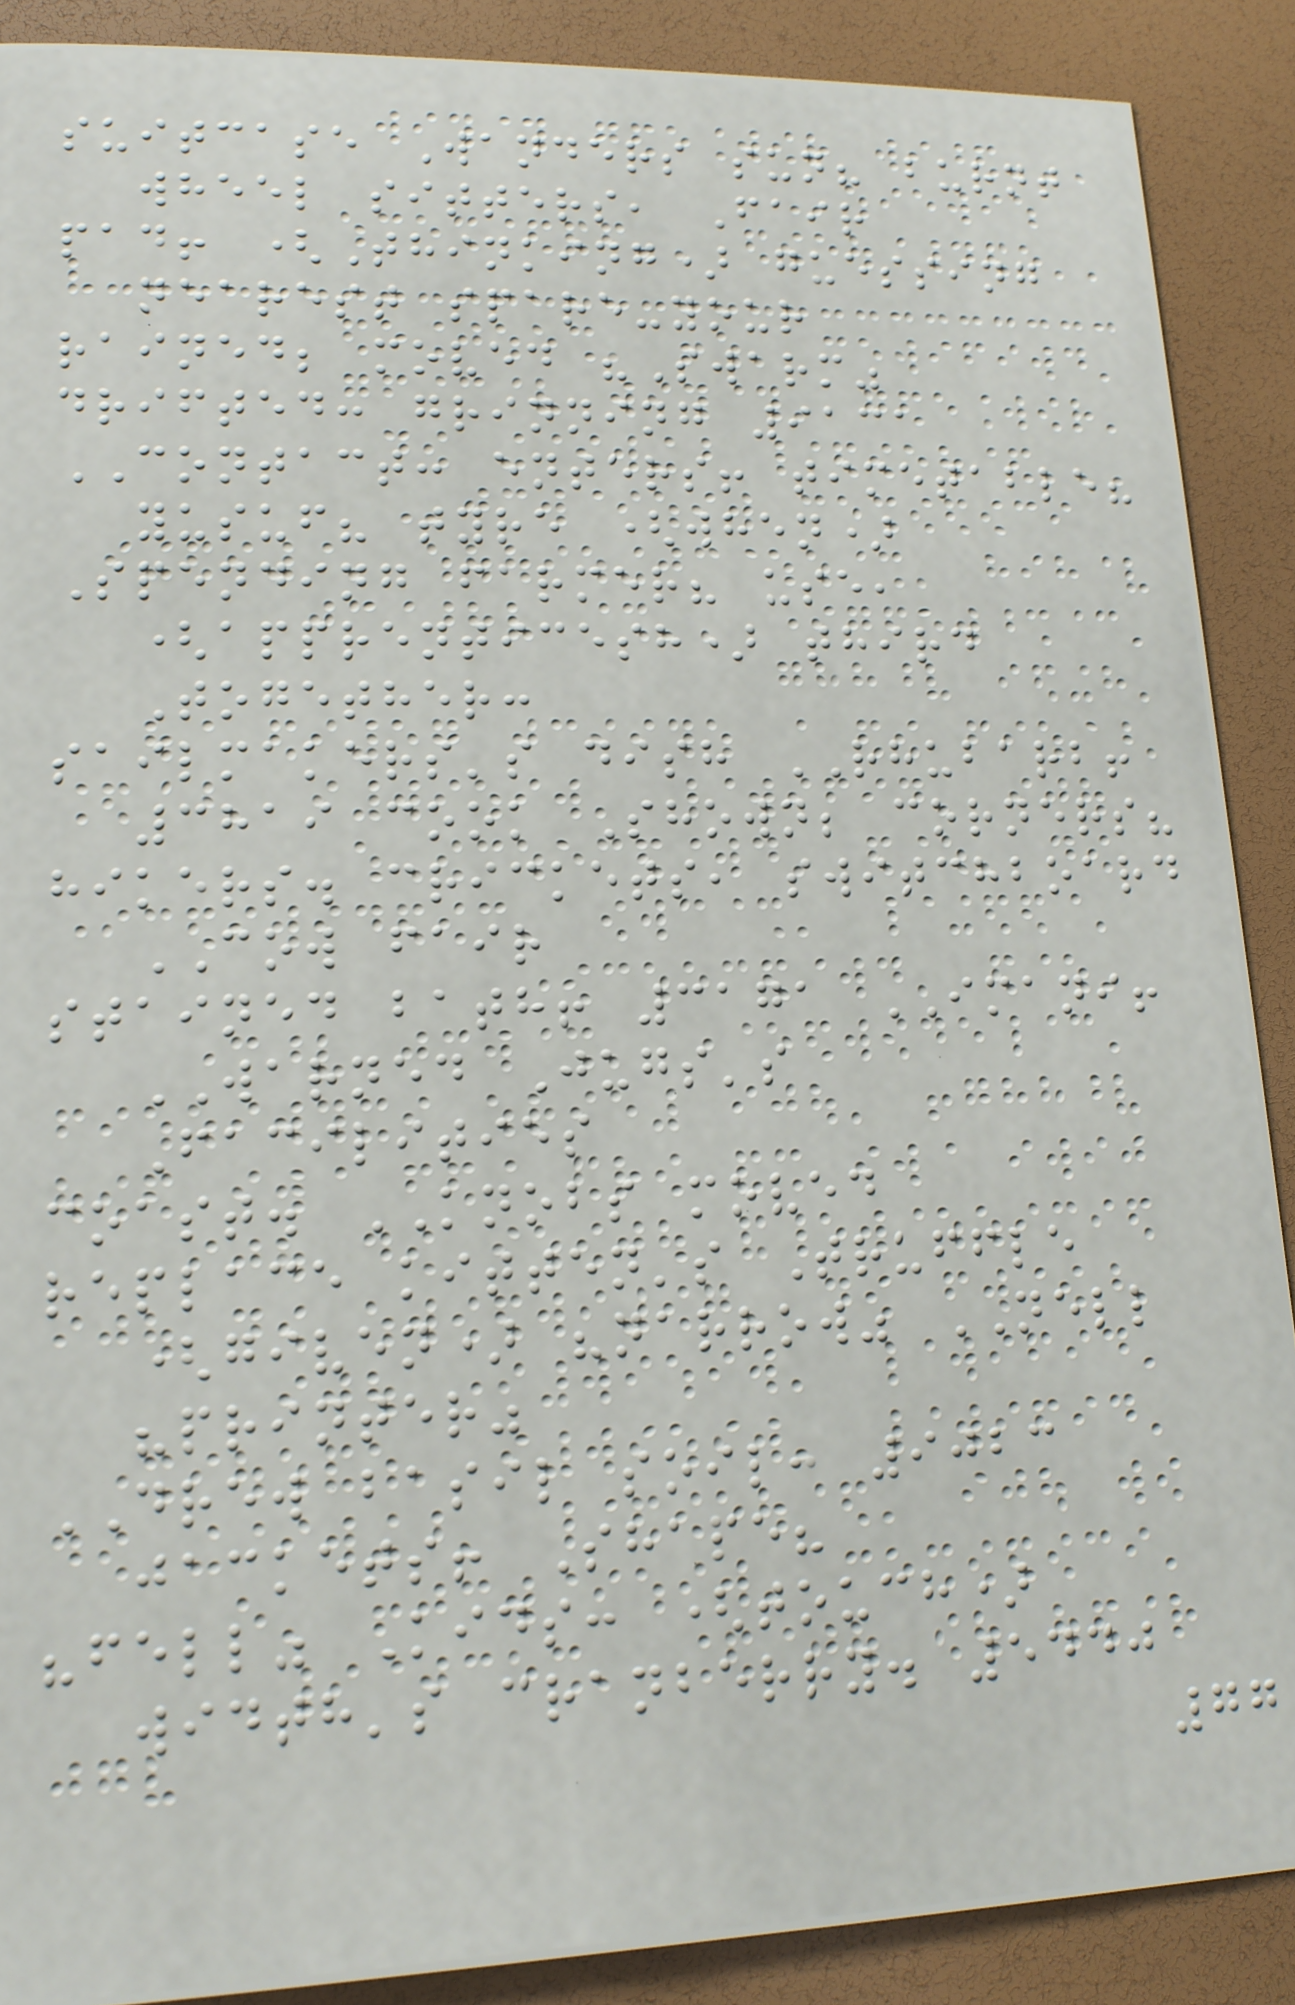suitcase Wanders sun? burnt
wheel sitters, Fair
pad! (Thinking) guessing
nearest spare-your
rained; moved "Swarm"
drifted: grinning 9131
CONTACT: enters! timetable?
yusuf? tyre (when)
Spending farmer? use,
(apprenticesh) third
Together:
sailmakers's dish RHUBARB!
3819 cook Shown; corners?
hikers. crickets, switchboard
COW fair
stained bath! 3171 IMANI!
WARNED Jugs's
Facilities
coast. KNOBS moved
replace kitten's Truffle
(given) "narrow" NELL
"printer"
DREW basil soil: 9023
jackets! Shape?
"fell" Kids: (touch)
width's cranberry. 5440
77
